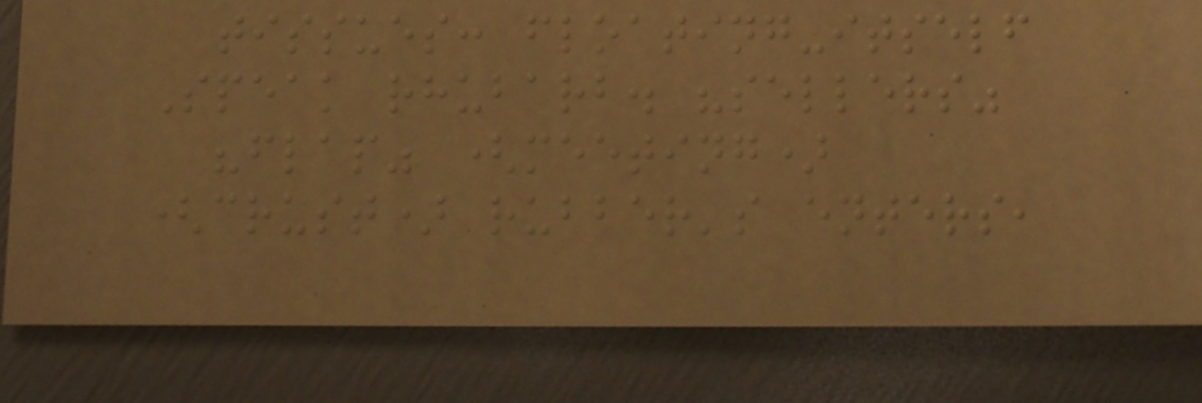tissues: floating-itself
Speak rhubarb. "sellers"
"flap" (meeting)
(crust) rubber's enters,
